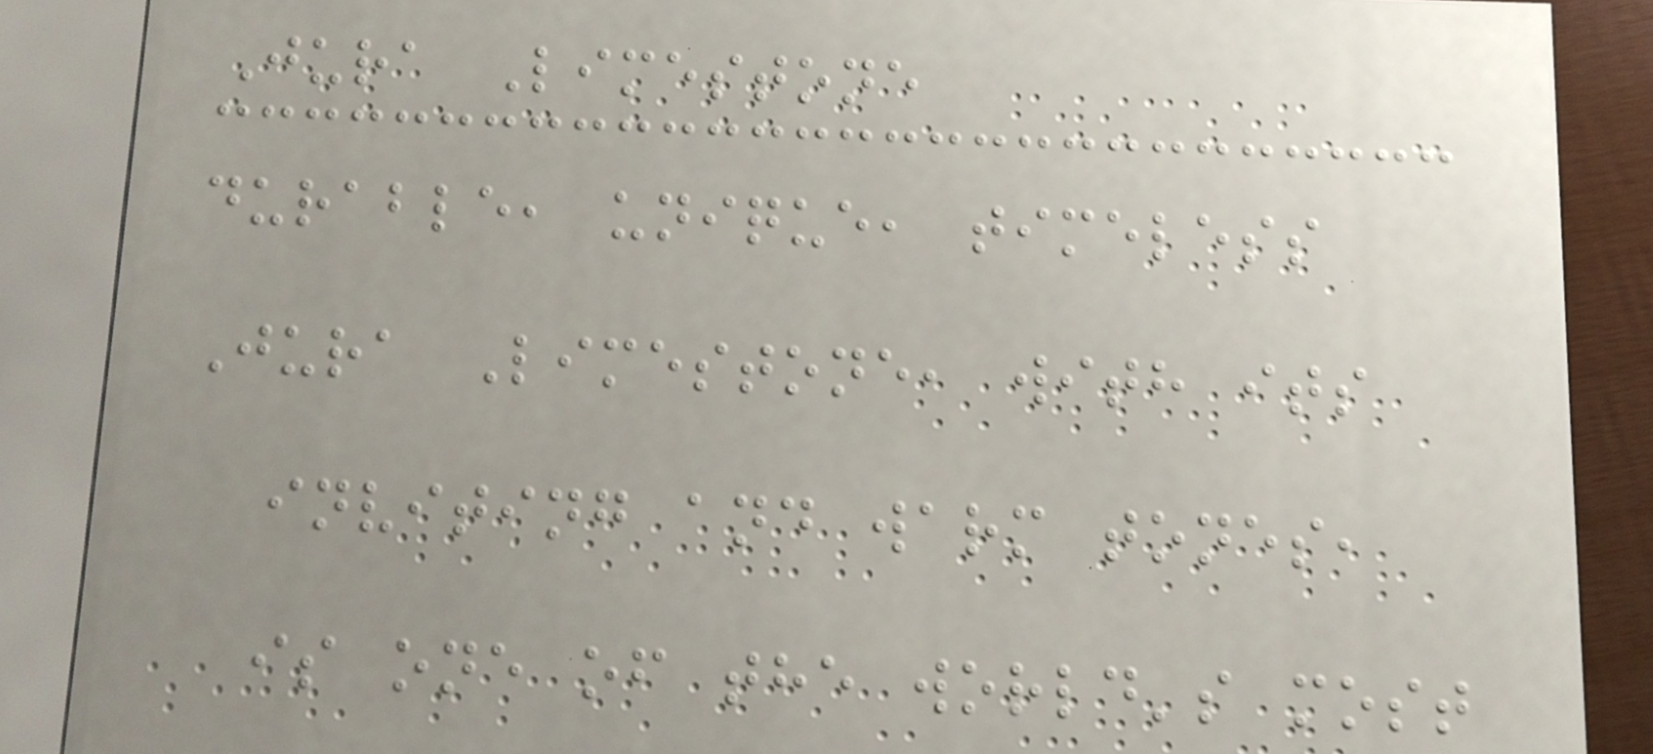Jura Limestone
durable, unique, timeless
Jura Limestone, with its
inviting and warm tones,
is one of the world's most
